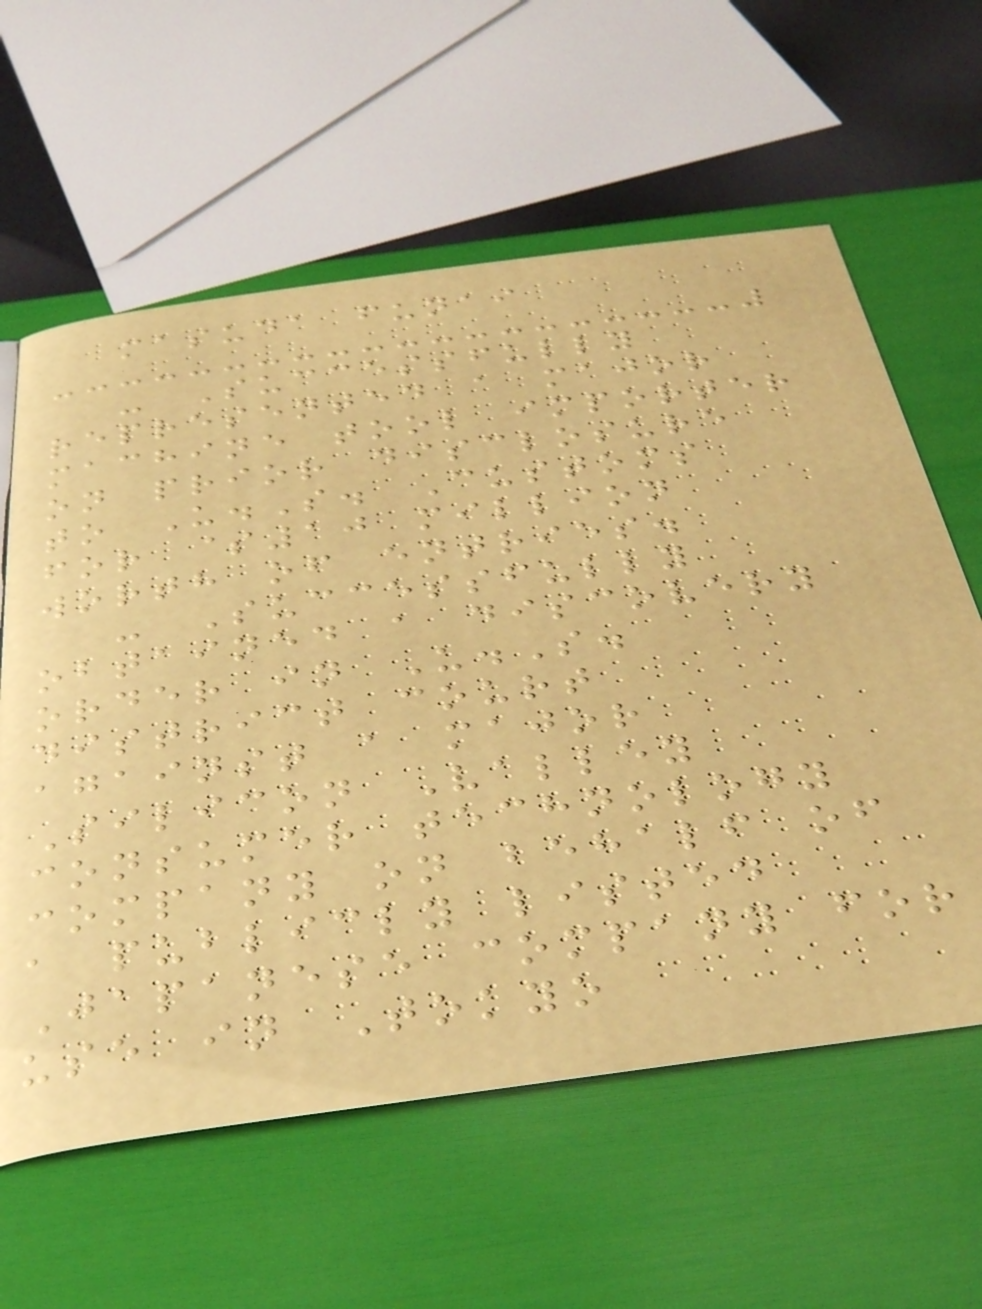masuda funai
- Successfully
represented a major
machine tool importer
on prior disclosure
to U.S. Customs
for $10 million
worth of entries.
- Successfully
obtained a discovery
order in U.S.
district court
against a major
Silicon Valley
consumer technology
company on behalf of
a publicly listed
Japanese company for
use in Tokyo
